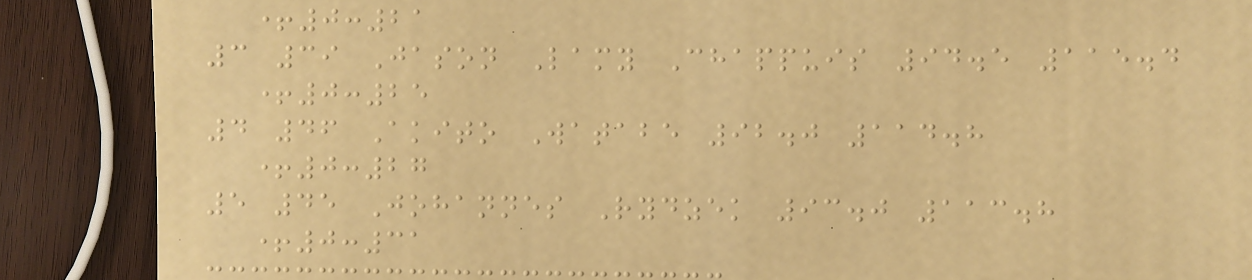+0:21
3 39 Jason Lamy Chappuis 94.5 115.4
+0:25
4 46 Akito Watabe 92.0 114.8
+0:27
5 45 Johannes Rydzek 93.0 113.8
+0:31
